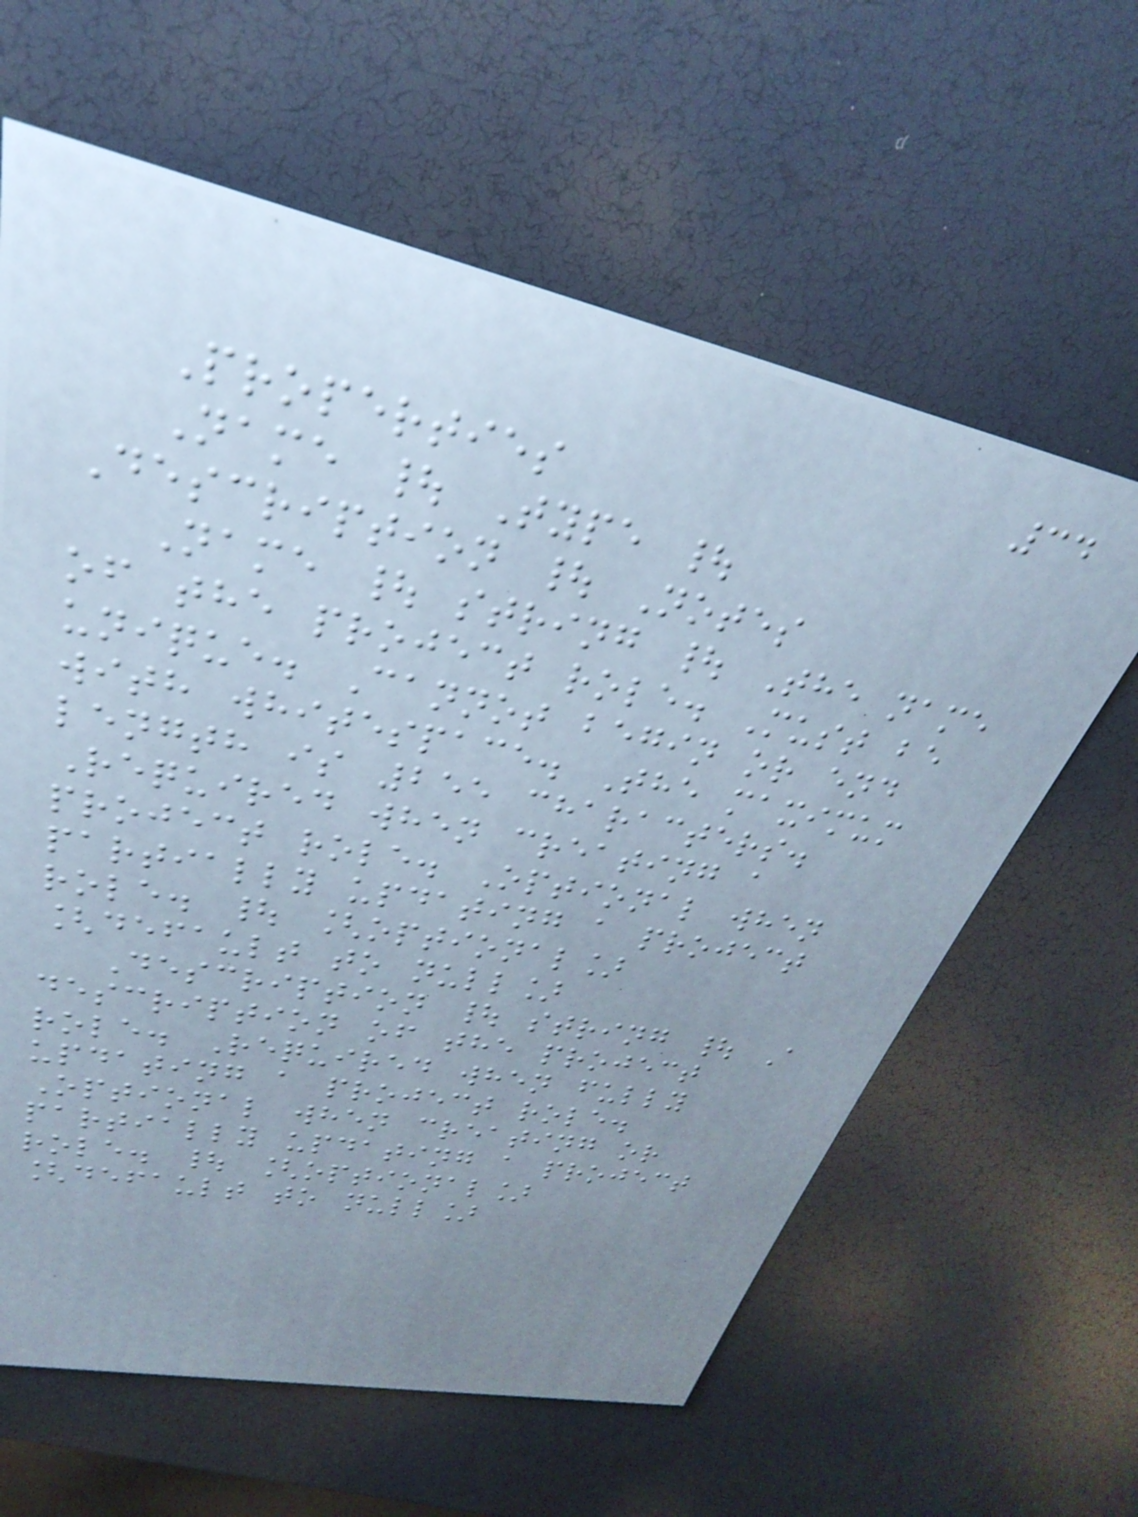34
Properties
Name | Type |
Description | Notes
Name | string | The name
of the project role. Must be
unique. Cannot begin or end
with whitespace. The maximum
length is 255 characters.
Required when creating a
project role. Optional when
partially updating a project
role. | [optional]
[default to null]
Description | string | A
description of the project
role. Required when fully
updating a project role.
Optional when creating or
partially updating a project
role. | [optional]
[default to null]
